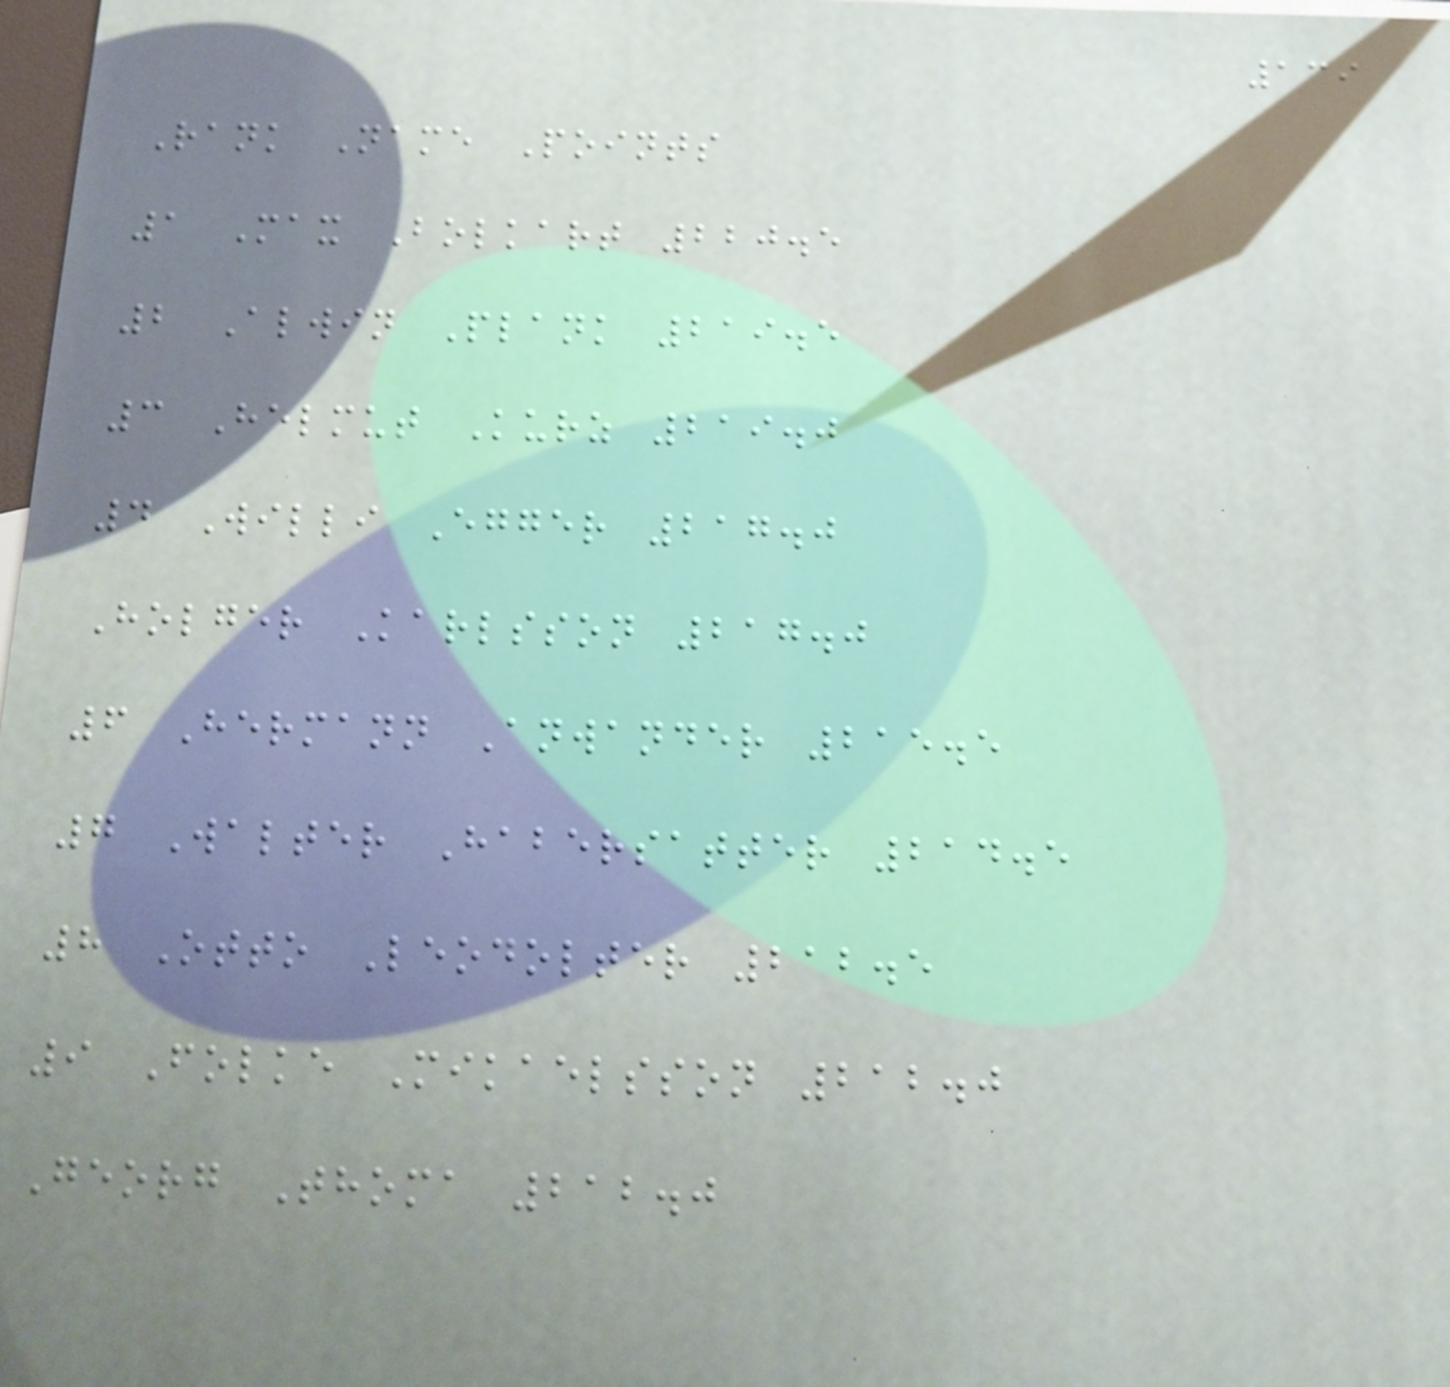139
Rank Name Points
1 Max Bolkart 220.5
2 Alwin Plank 219.5
3 Helmut Kurz 219.0
4 Willi Egger 217.0
Holger Karlsson 217.0
6 Hermann Anwander 215.5
7 Walter Habersatter 214.5
8 Otto Leodolter 212.5
9 Folke Mikaelsson 212.0
Georg Thoma 212.0
